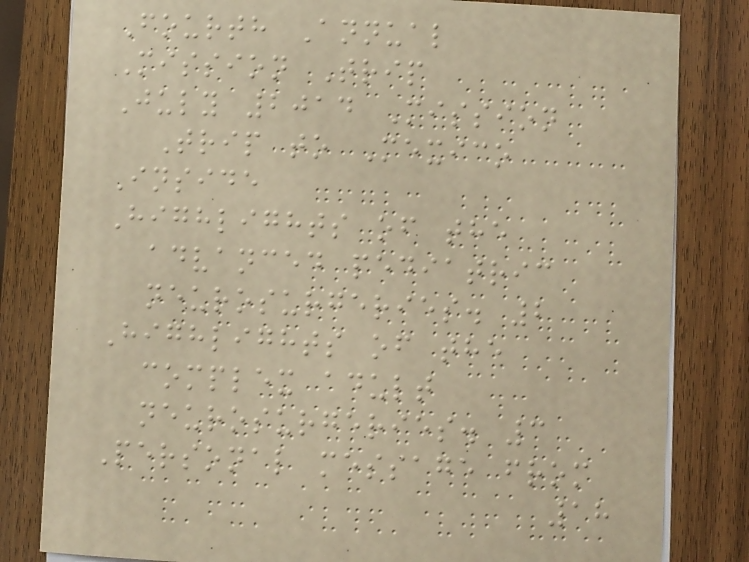Fourth Annual
Mission Trip
July 2014 Mission
Trip to Mexico
Inside
Highlights of the
advanced pediatric
neurosurgeries. 2
Highlights of the
complex adult
neurosurgeries. 3
Personal message from
18
